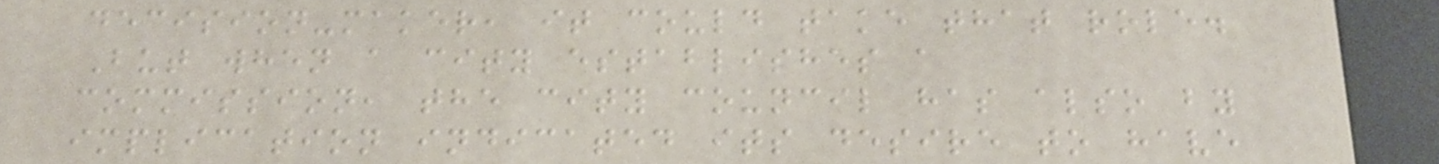decision-maker, it could take that role.
But when a city establishes a
commission, the city council has also by
implication indicated its desire to have
